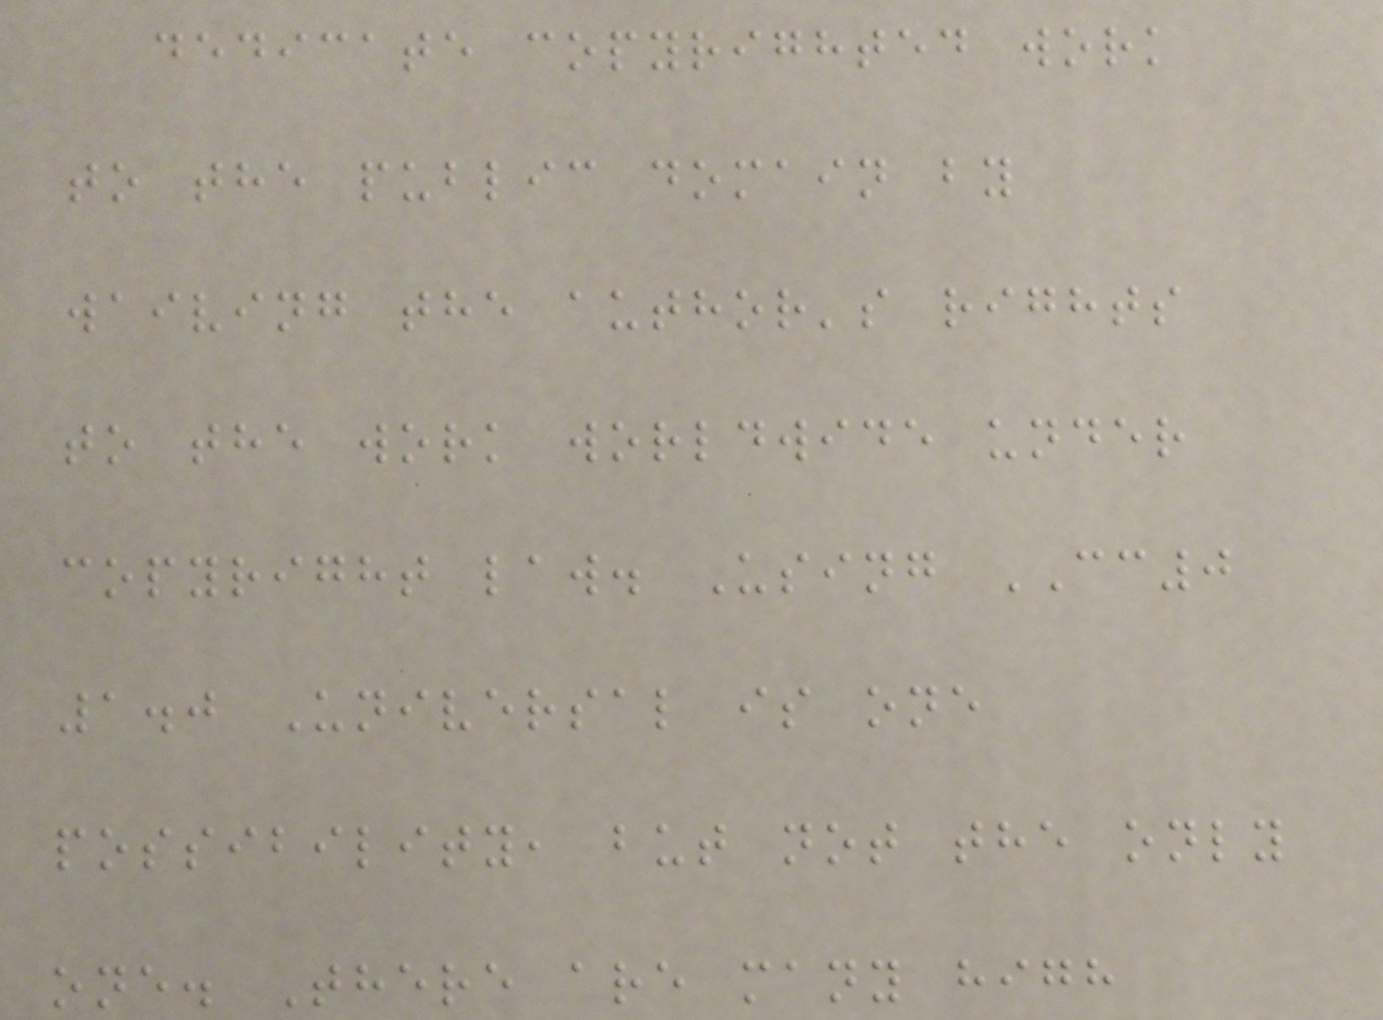dedicate copyrighted work
to the public domain by
waiving the author's rights
to the work worldwide under
copyright law. Using CC0
1.0 Universal is one
possibility, but not the only
one. There are many high
